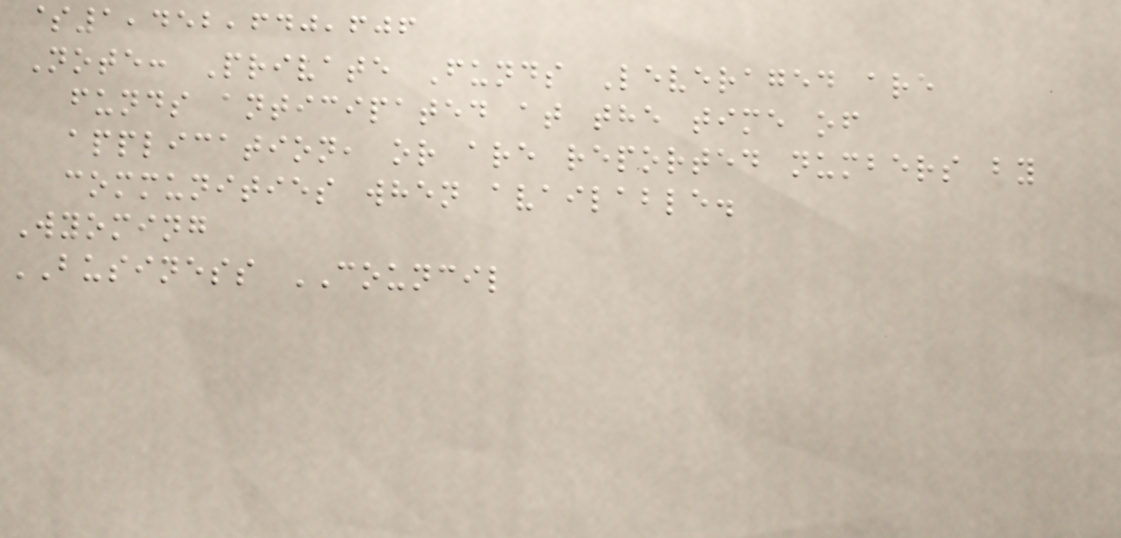$1,452,640,606
Note: Private Funds Leveraged are
funds anticipated at the time of
application, or are reported numbers by
communities when available.
Wyoming
BUSINESS COUNCIL
